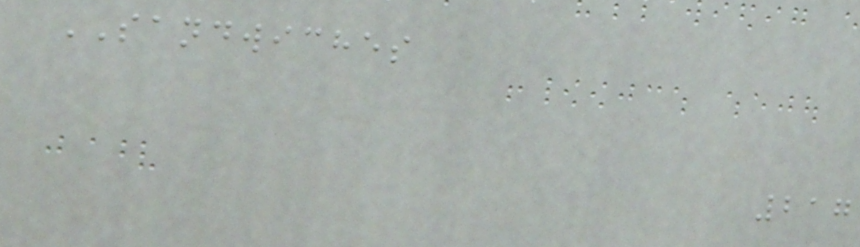SANDWICHES
217
